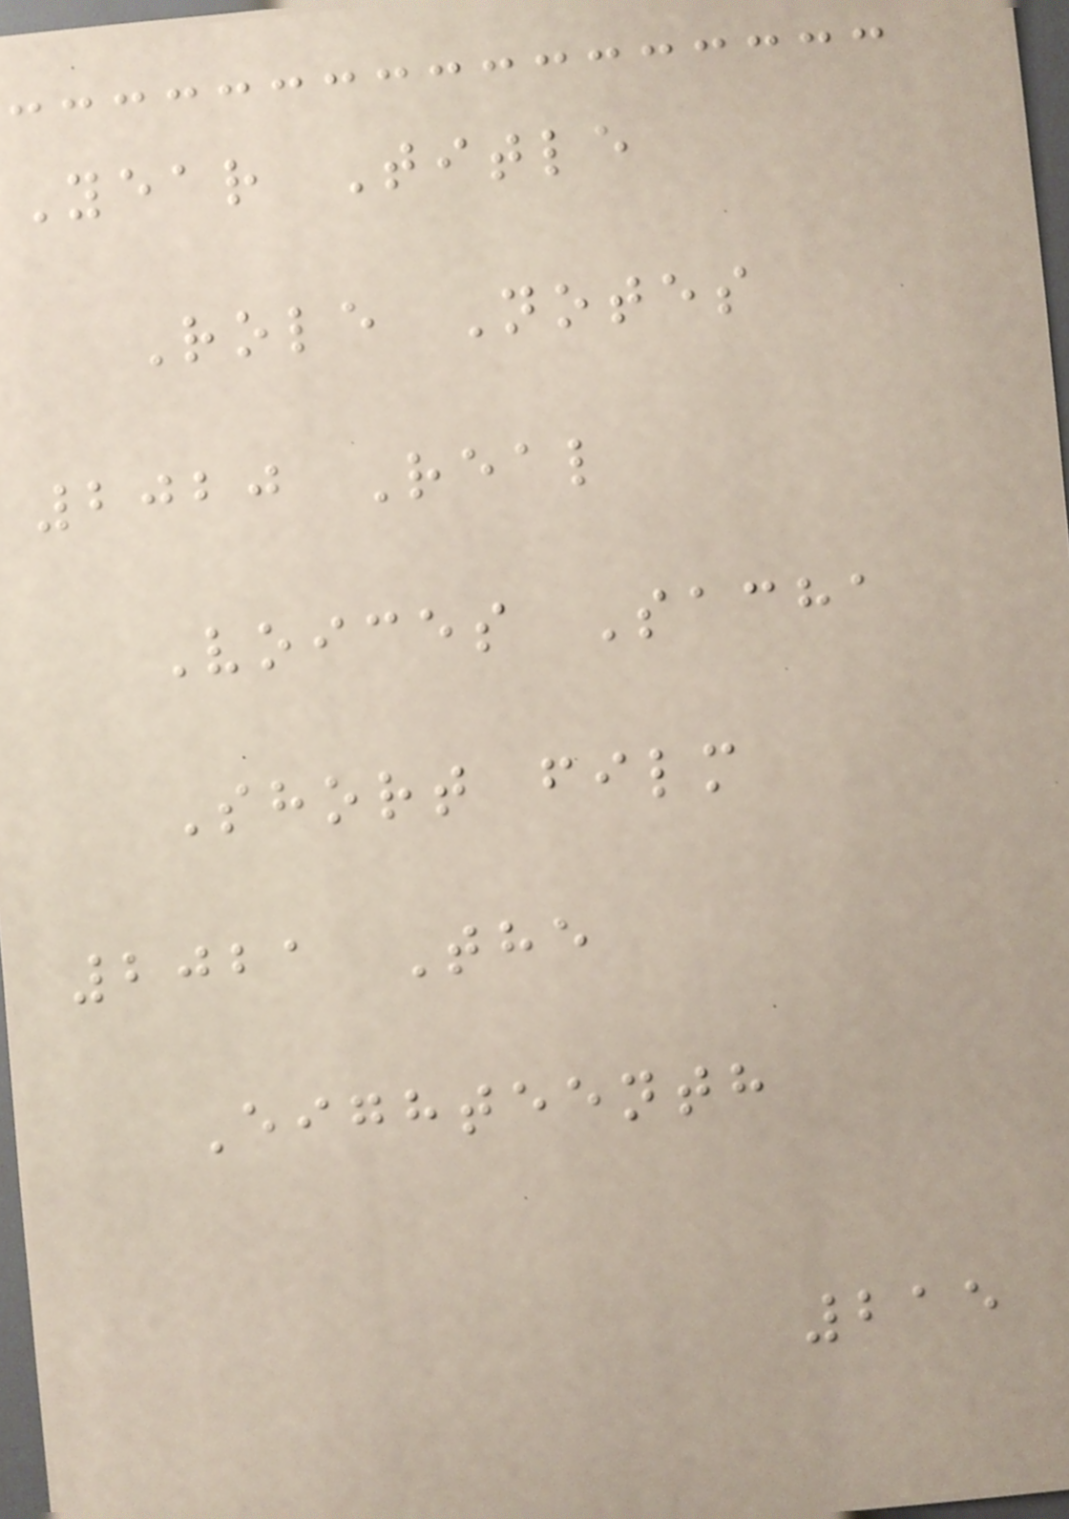Year Title
Role Notes
2020 Real
Voices Sacha
Short film
2021 The
Eighteenth
215
